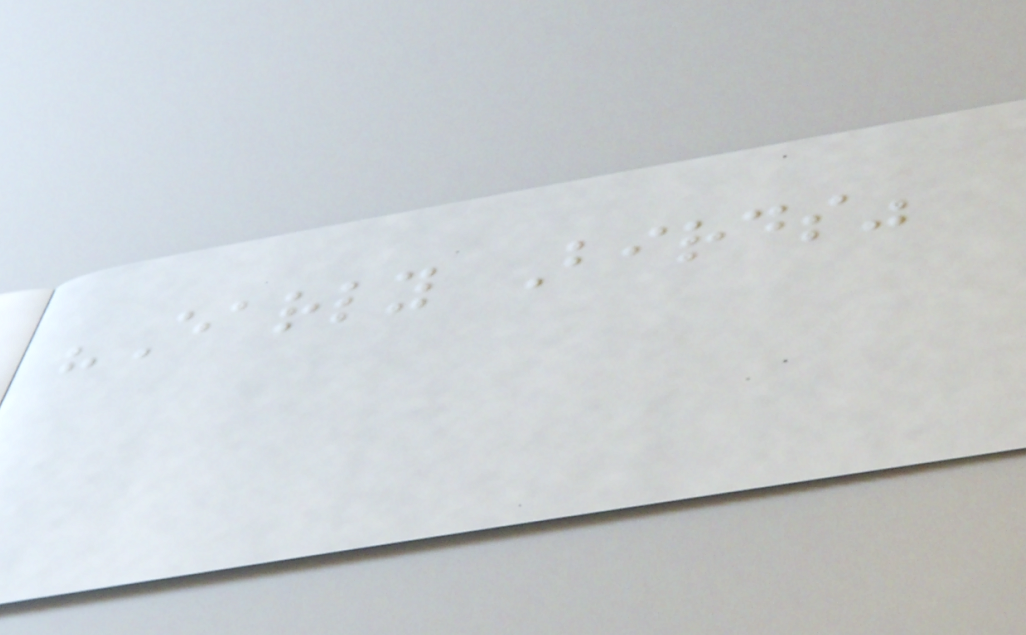"Early Birds"
